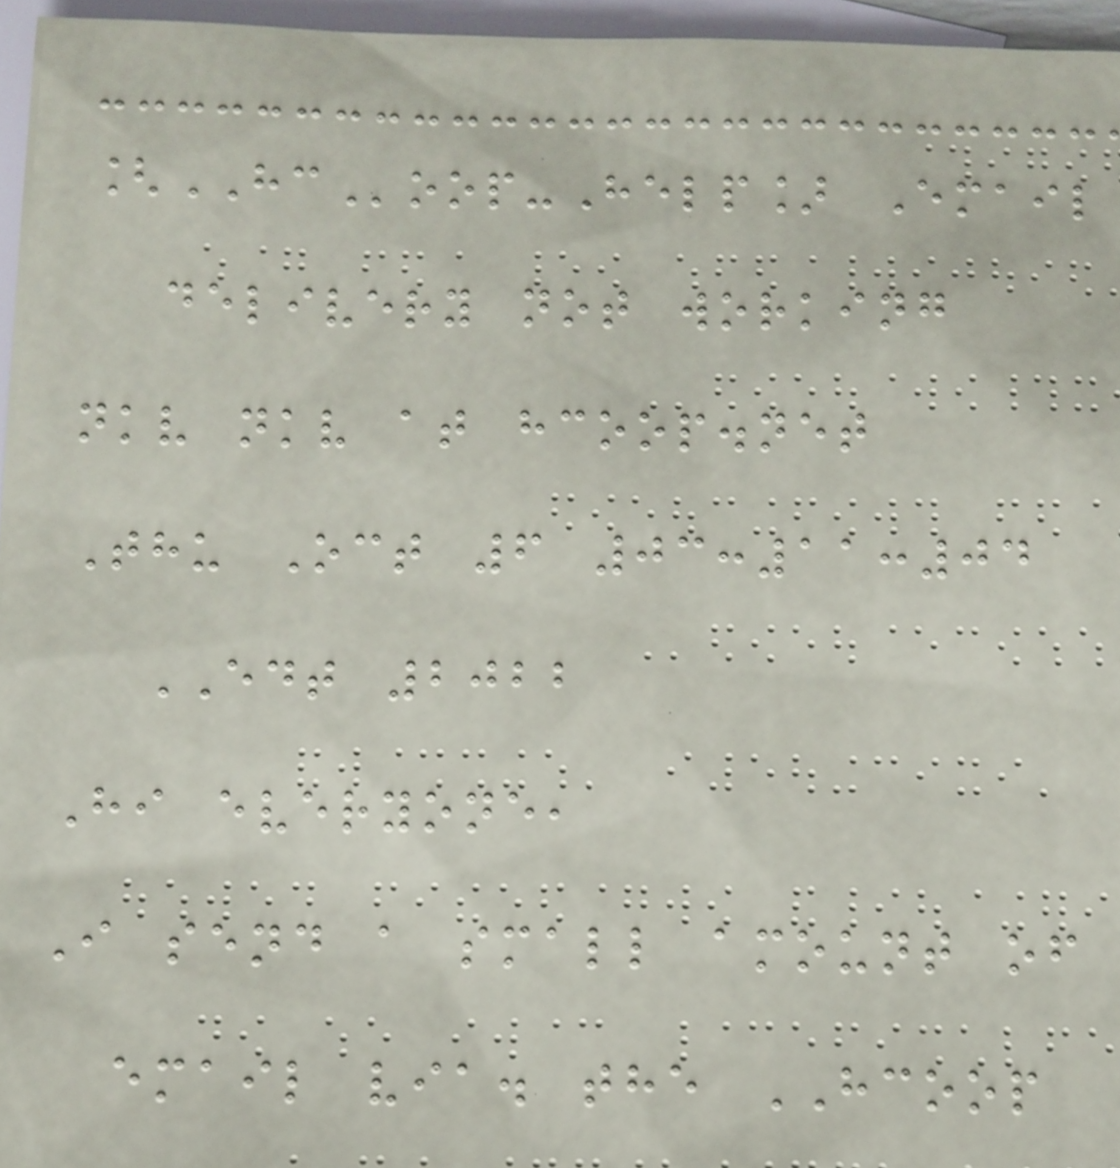[HCoop-Help] Email
delivery not working
nkv nkv at hcoop.net
Thu Oct 6 03:11:04
EDT 2022
Hi everyone,
I send a small amount of
email via. the HCOOP
